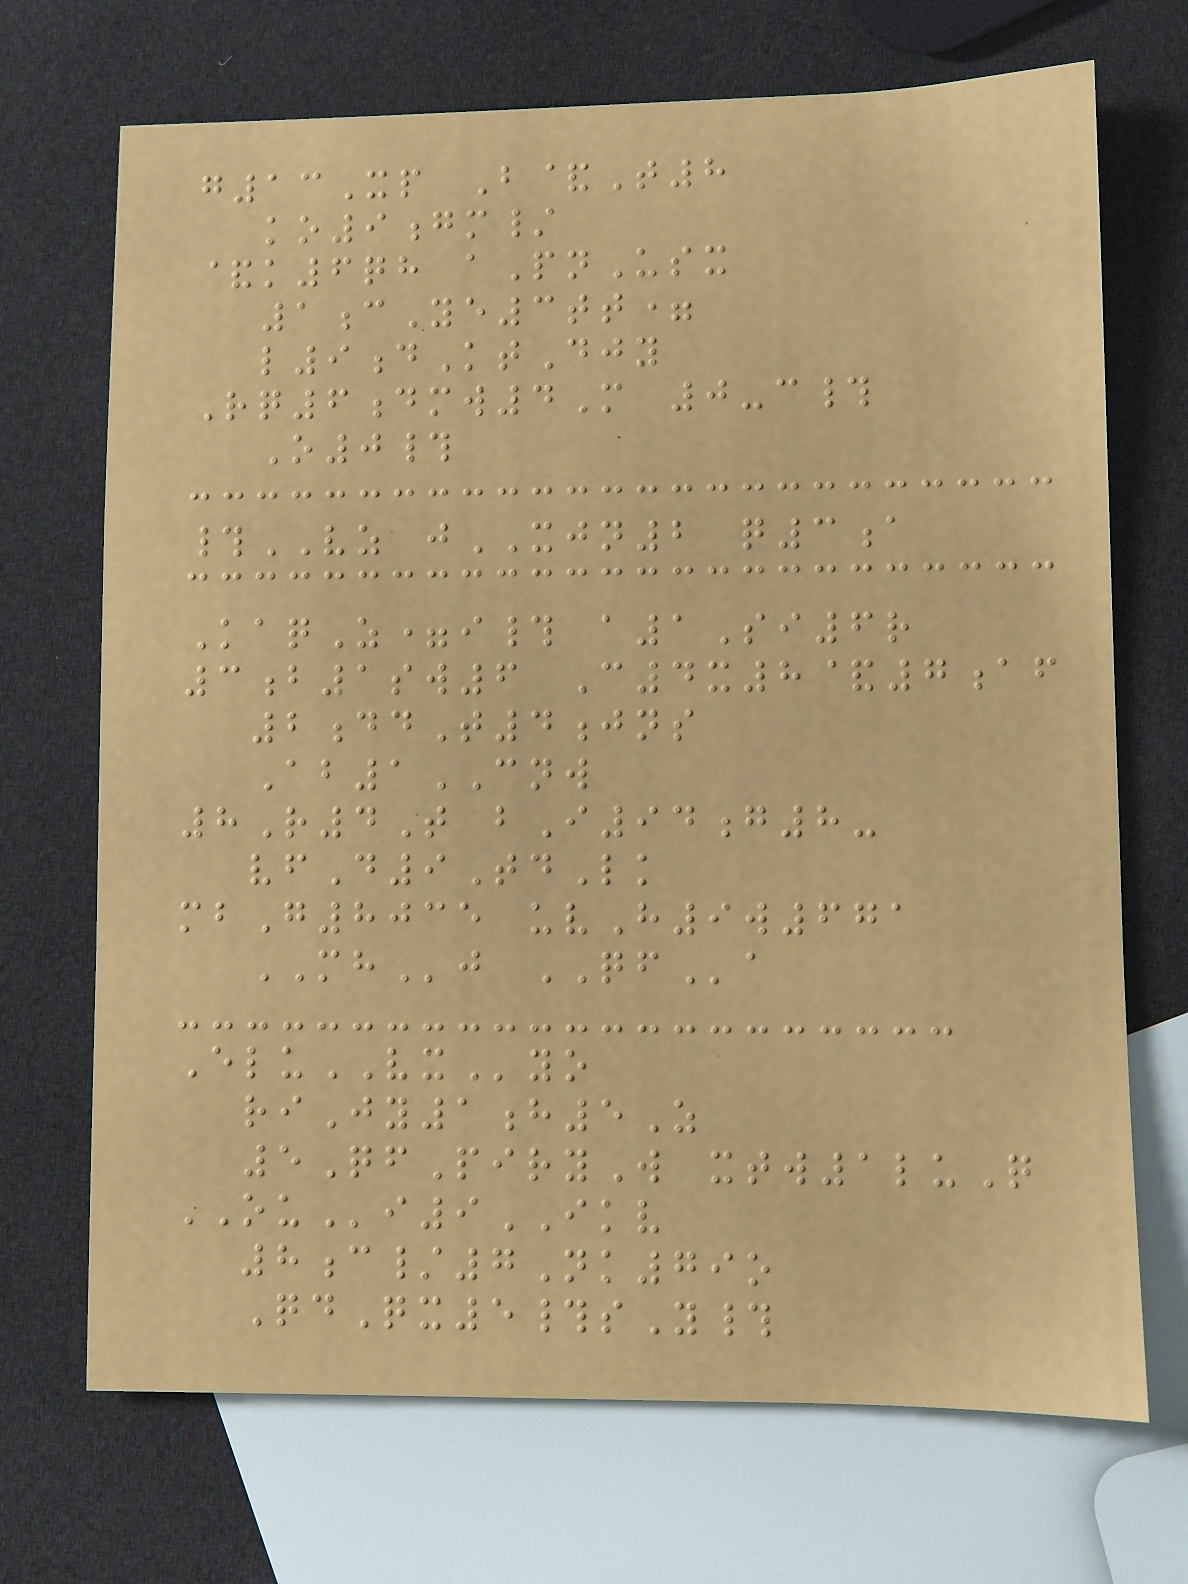g13Xp B&T8
ko9gm/
&k6qh aPnUsx
1cYe3tt=
l9dKtDjy
Rq6dmw4M 0-c#
O0#
#VZ jXJN2 q3a
KaqZ=i# a1Si6r
3b1sw6 C4x8&7af
2ddT4jns
Ab1CNW
8R4T bI94g8-
vfD9TdLk
mbG8035 uvH9w671
MHj QFa
EluVXyo
riJy1h5Z
5QfPiryW xtw1luQ
OUi9IKV
8c/7Nk79o
QdQx5#sY#
